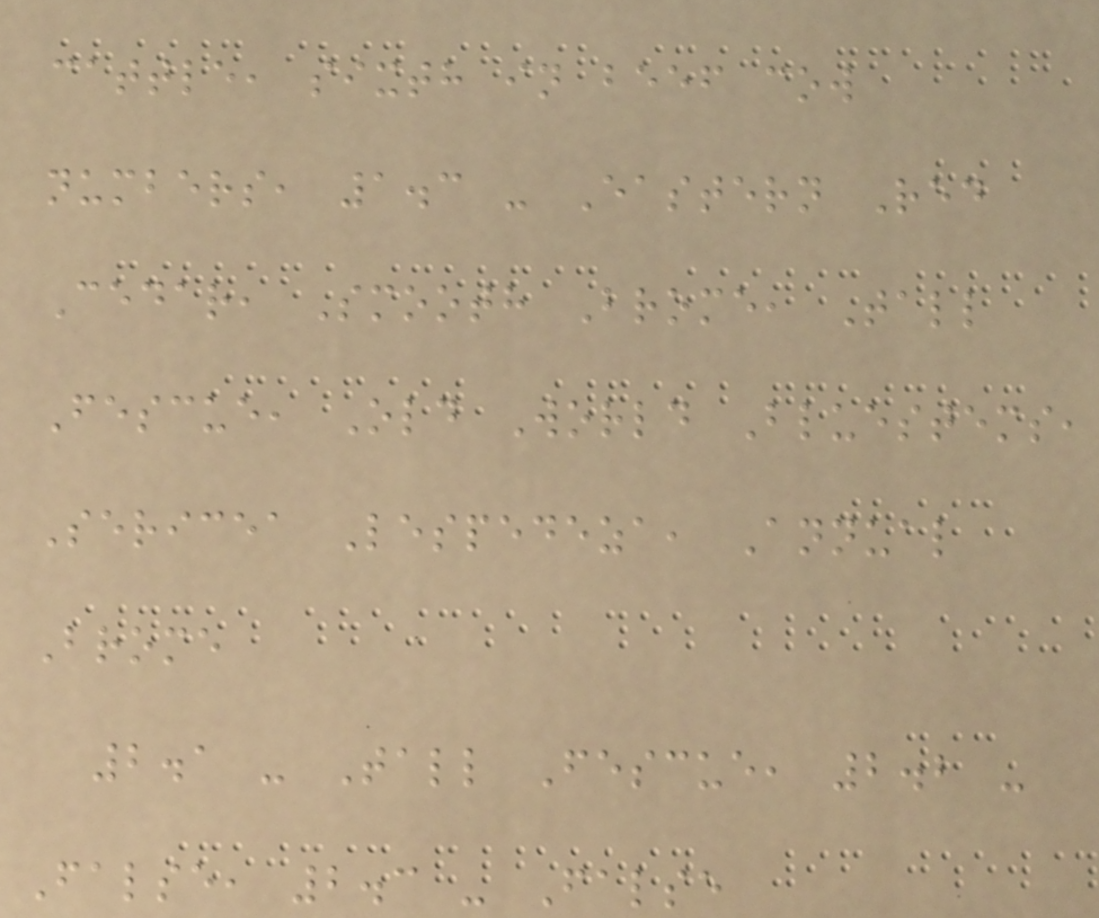cattle, sixth in beef cow
numbers, 1.3 - Eastern Red
Cedar, Smooth Brome, Tall
Fescue, Old World Bluestems,
Sericea Lespedeza, Annual
Brome
2.1 - Tall Fescue, 2.2 -
False, 2.3 - False
